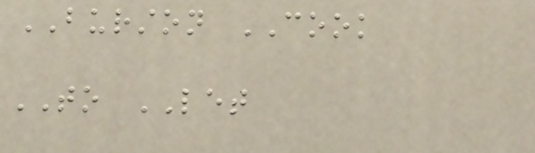BURSTON COOK
TO LET
